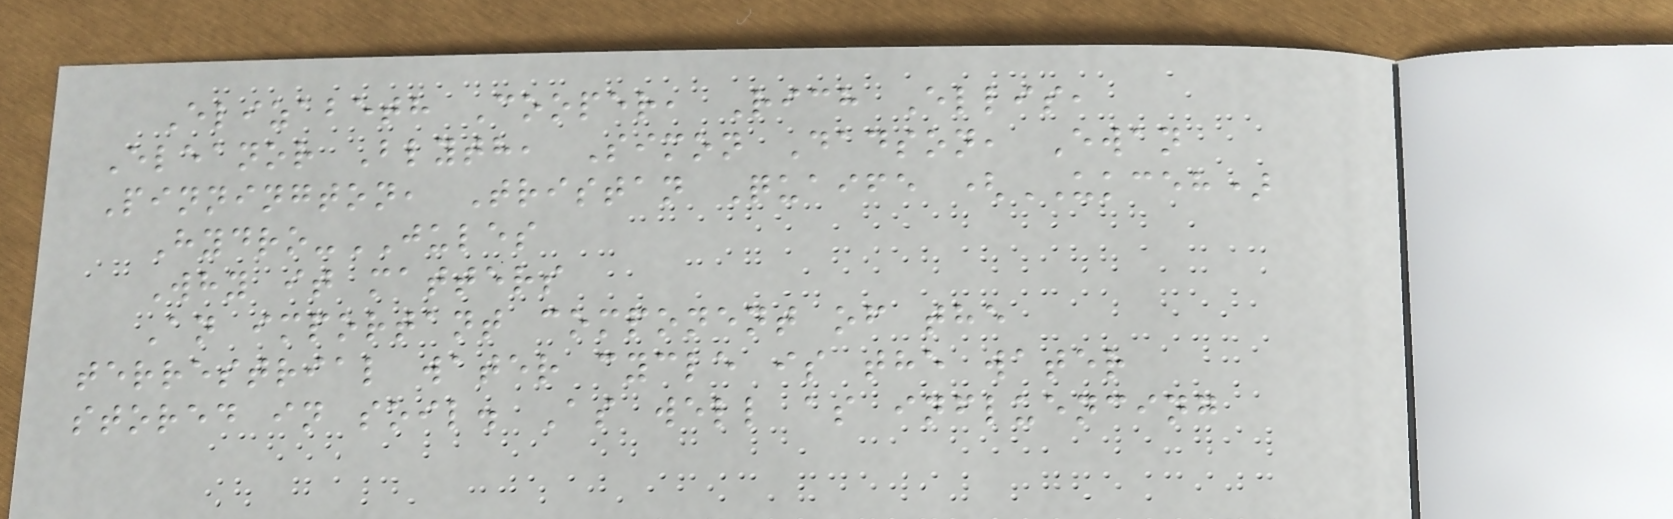Elizabeth Cooper, Rich Ellis,
Eleanor Blyth, Simon Dadson, Ewan
Pinnington, Tristan Quaife (UKCEH)
Hydro-JULES
Why it matters
An important component of the
terrestrial water cycle is the water
stored in soil. As well as influencing
